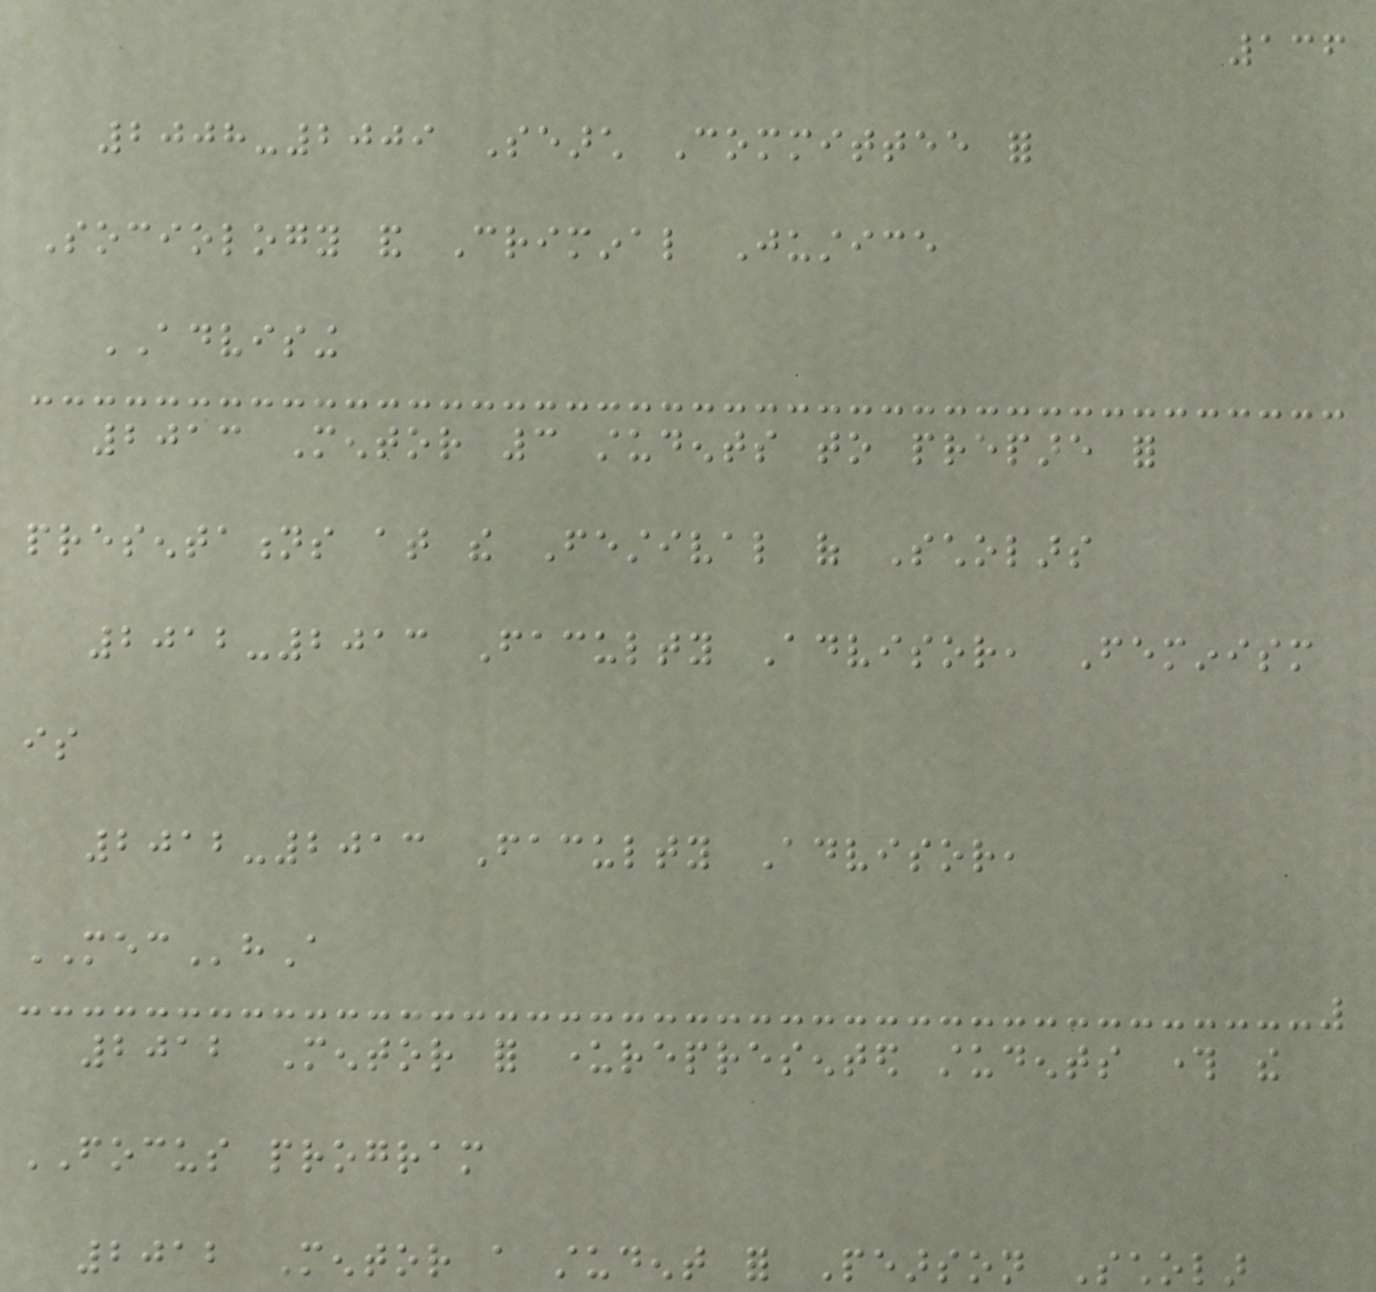136
2008-2009 Search Committee for
Sociology and Criminal Justice
ADVISING
2013 Mentor 3 students to prepare for
presentations at the Festival of Scholars
2012-2013 Faculty Advisor, Feminism
is
2012-2013 Faculty Advisor,
MEChA
2012 Mentor for underrepresented students through the
FOCUS program
2012 Mentor a student for Pearson Scholar
